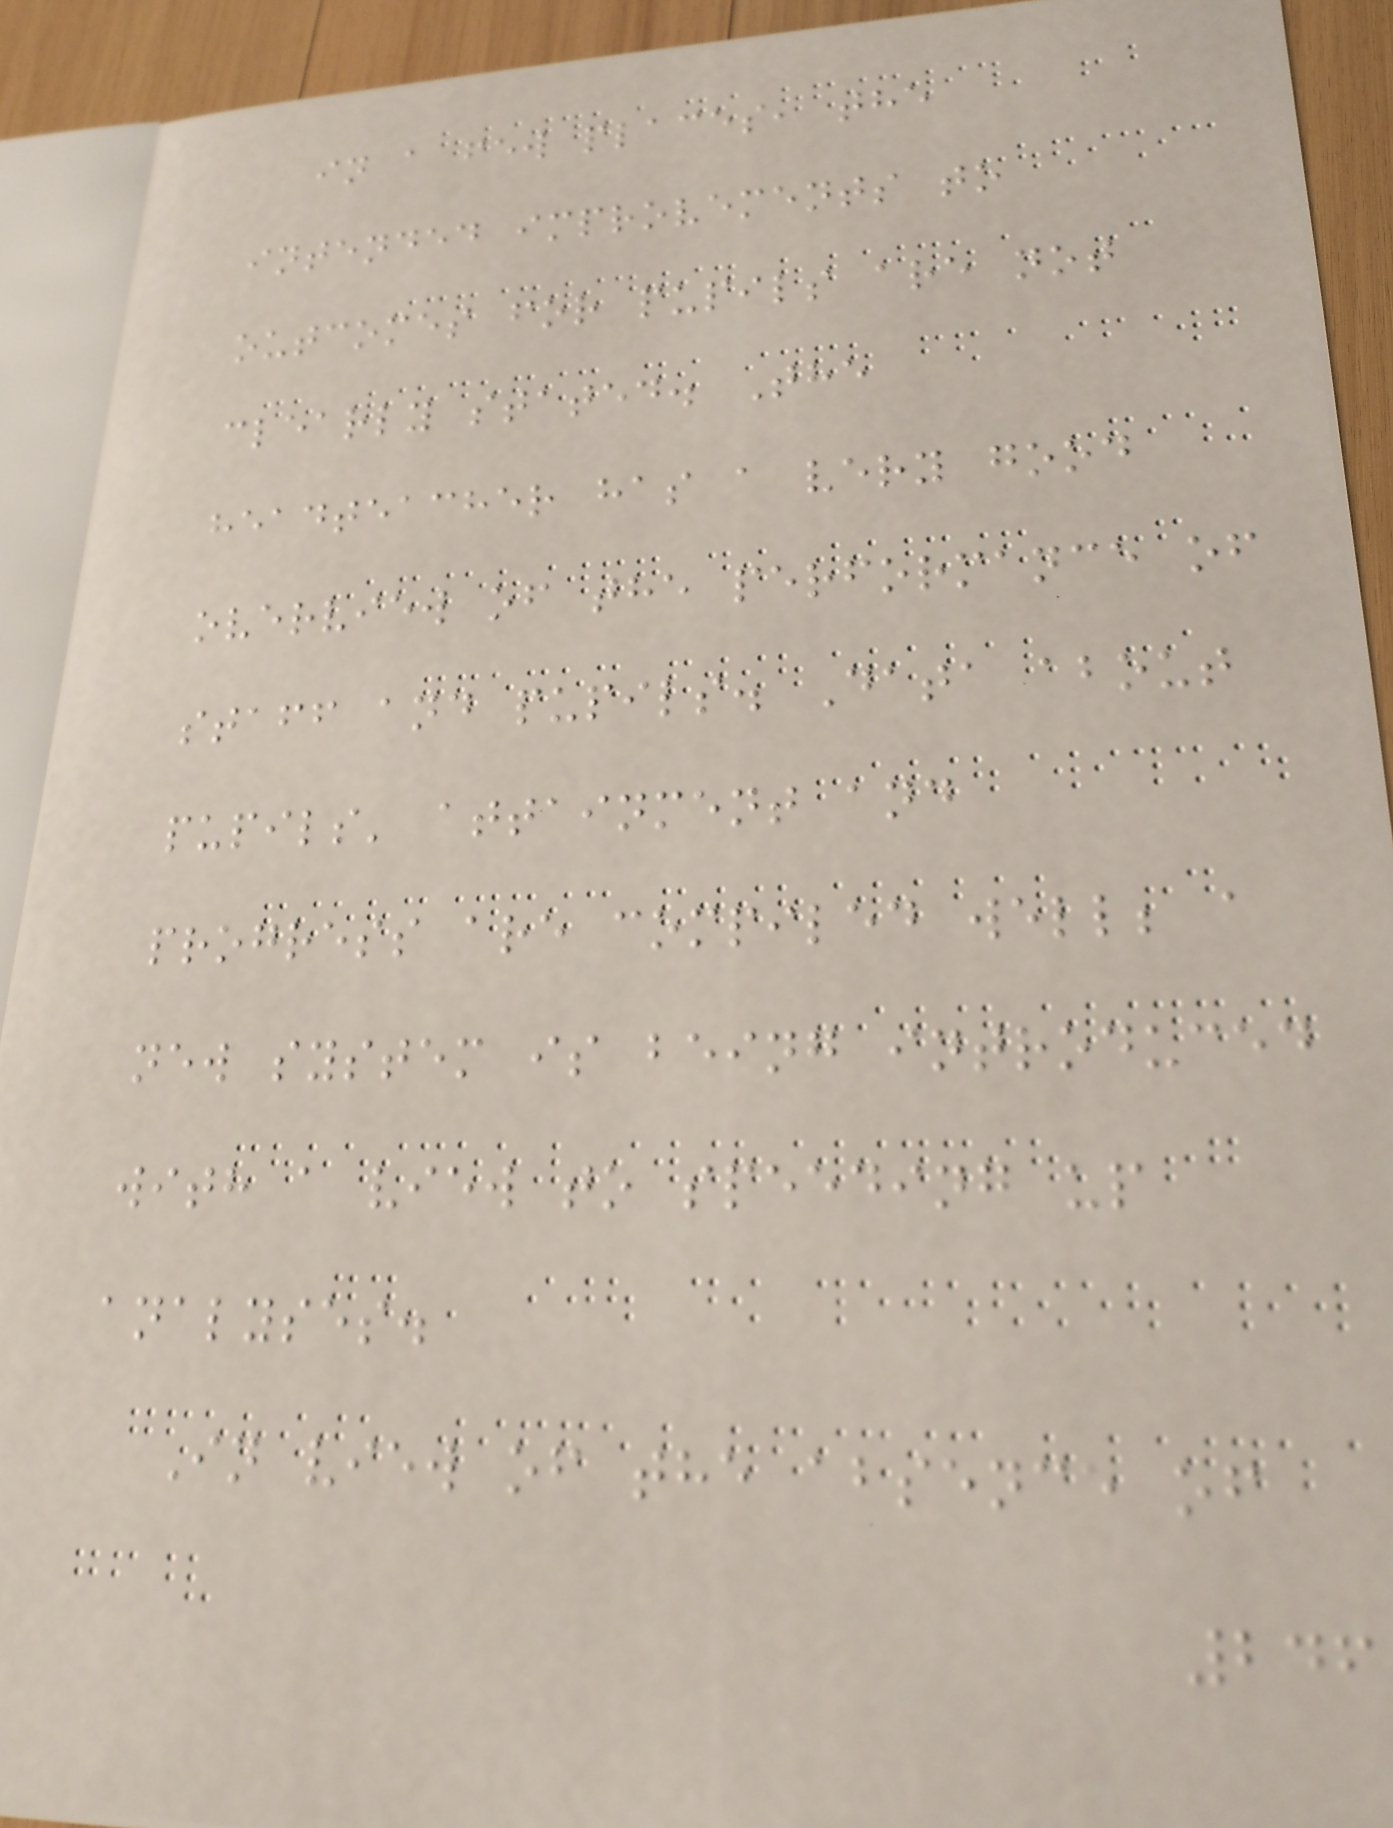in a few places, the
intended improvements to
outcomes for pupils are not
clearly stated. The
headteacher has a very good
overview of the performance of
staff and pupils. Data about
pupils' attainment and
progress are compiled well; a
new system is being introduced
with a view to speeding up
analyses.
In view of the absence of
246
